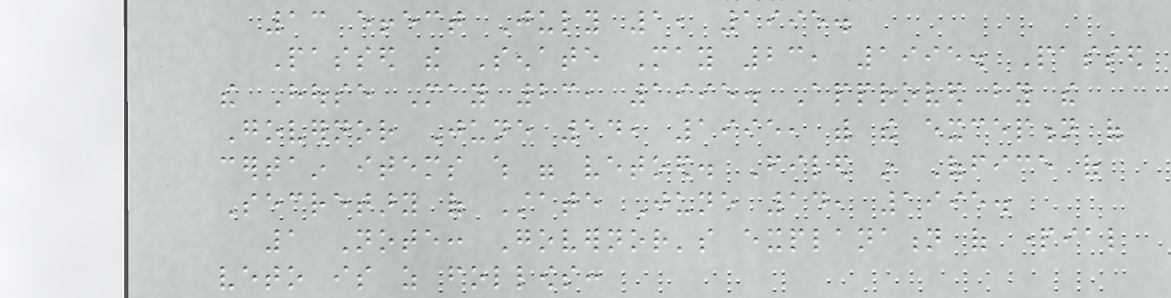13 effect July 1, 1995.
Passed the Senate May 23, 1995. Passed
the House May 23, 1995. Approved by the
Governor June 14, 1995, with the exception of
certain items which were vetoed. Filed in Office of
Secretary of State June 14, 1995.
1 Note: Governor's explanation of partial
veto is as follows:
